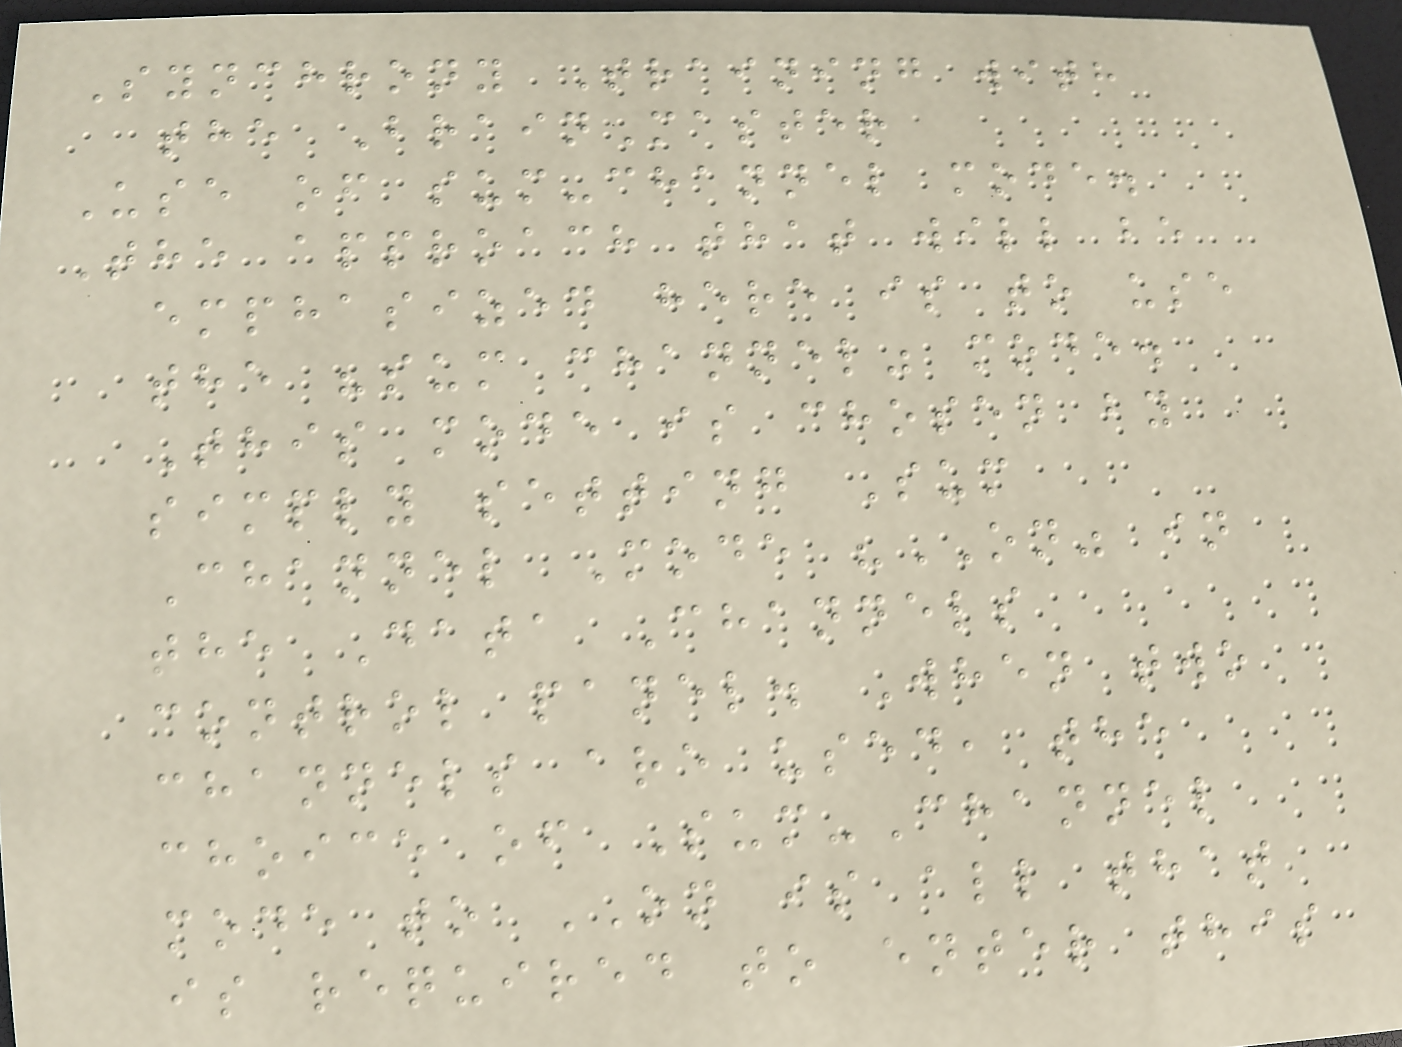Synchrony Training with
the BrainMaster
Use of sum-channel mode.
The approach that will be
emphasized here is to use
the "sum channel" mode.
This mode is chosen by
simply setting Sum
Channel Mode "ON" in
the Data Channels
control panel. When two
channels are used, the
choice of Sum-Channel
mode to ON is all that
is required to enter this
